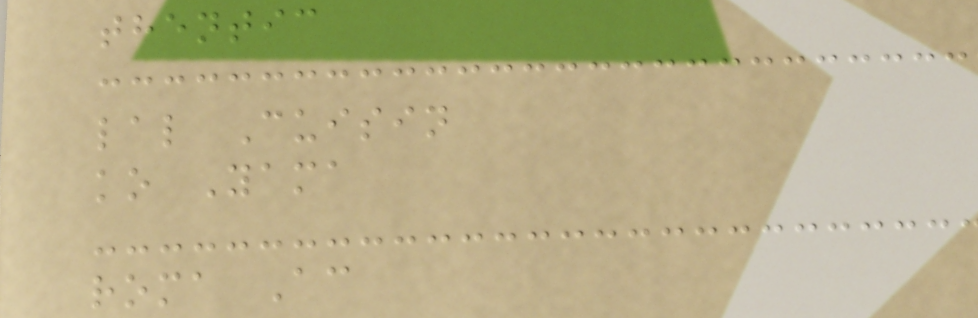thentic
lal Cuisin
ko Yama
roma Ac
